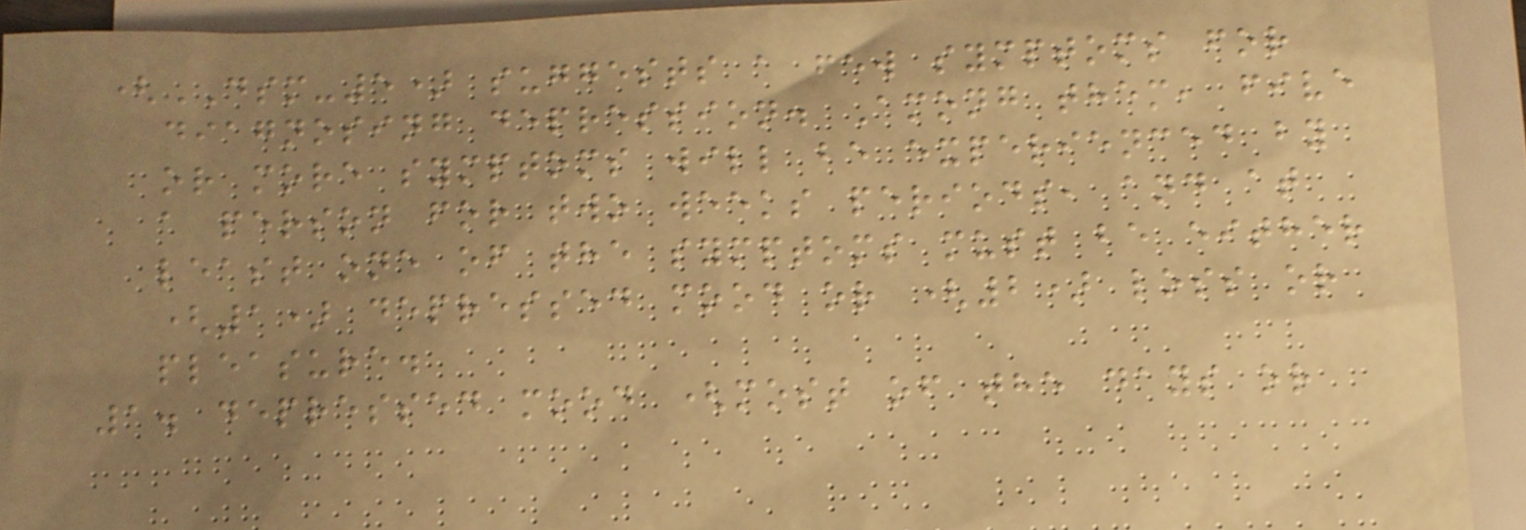(DSM-5) suggests a few symptoms for
diagnosing depression. Among them, five
or more symptoms will be experienced by
a person for two weeks periods, and at
least one of the symptoms must be either
(1) depressed mood or (2) loss or
pleasure.
1. depressed mood (most of the days or
